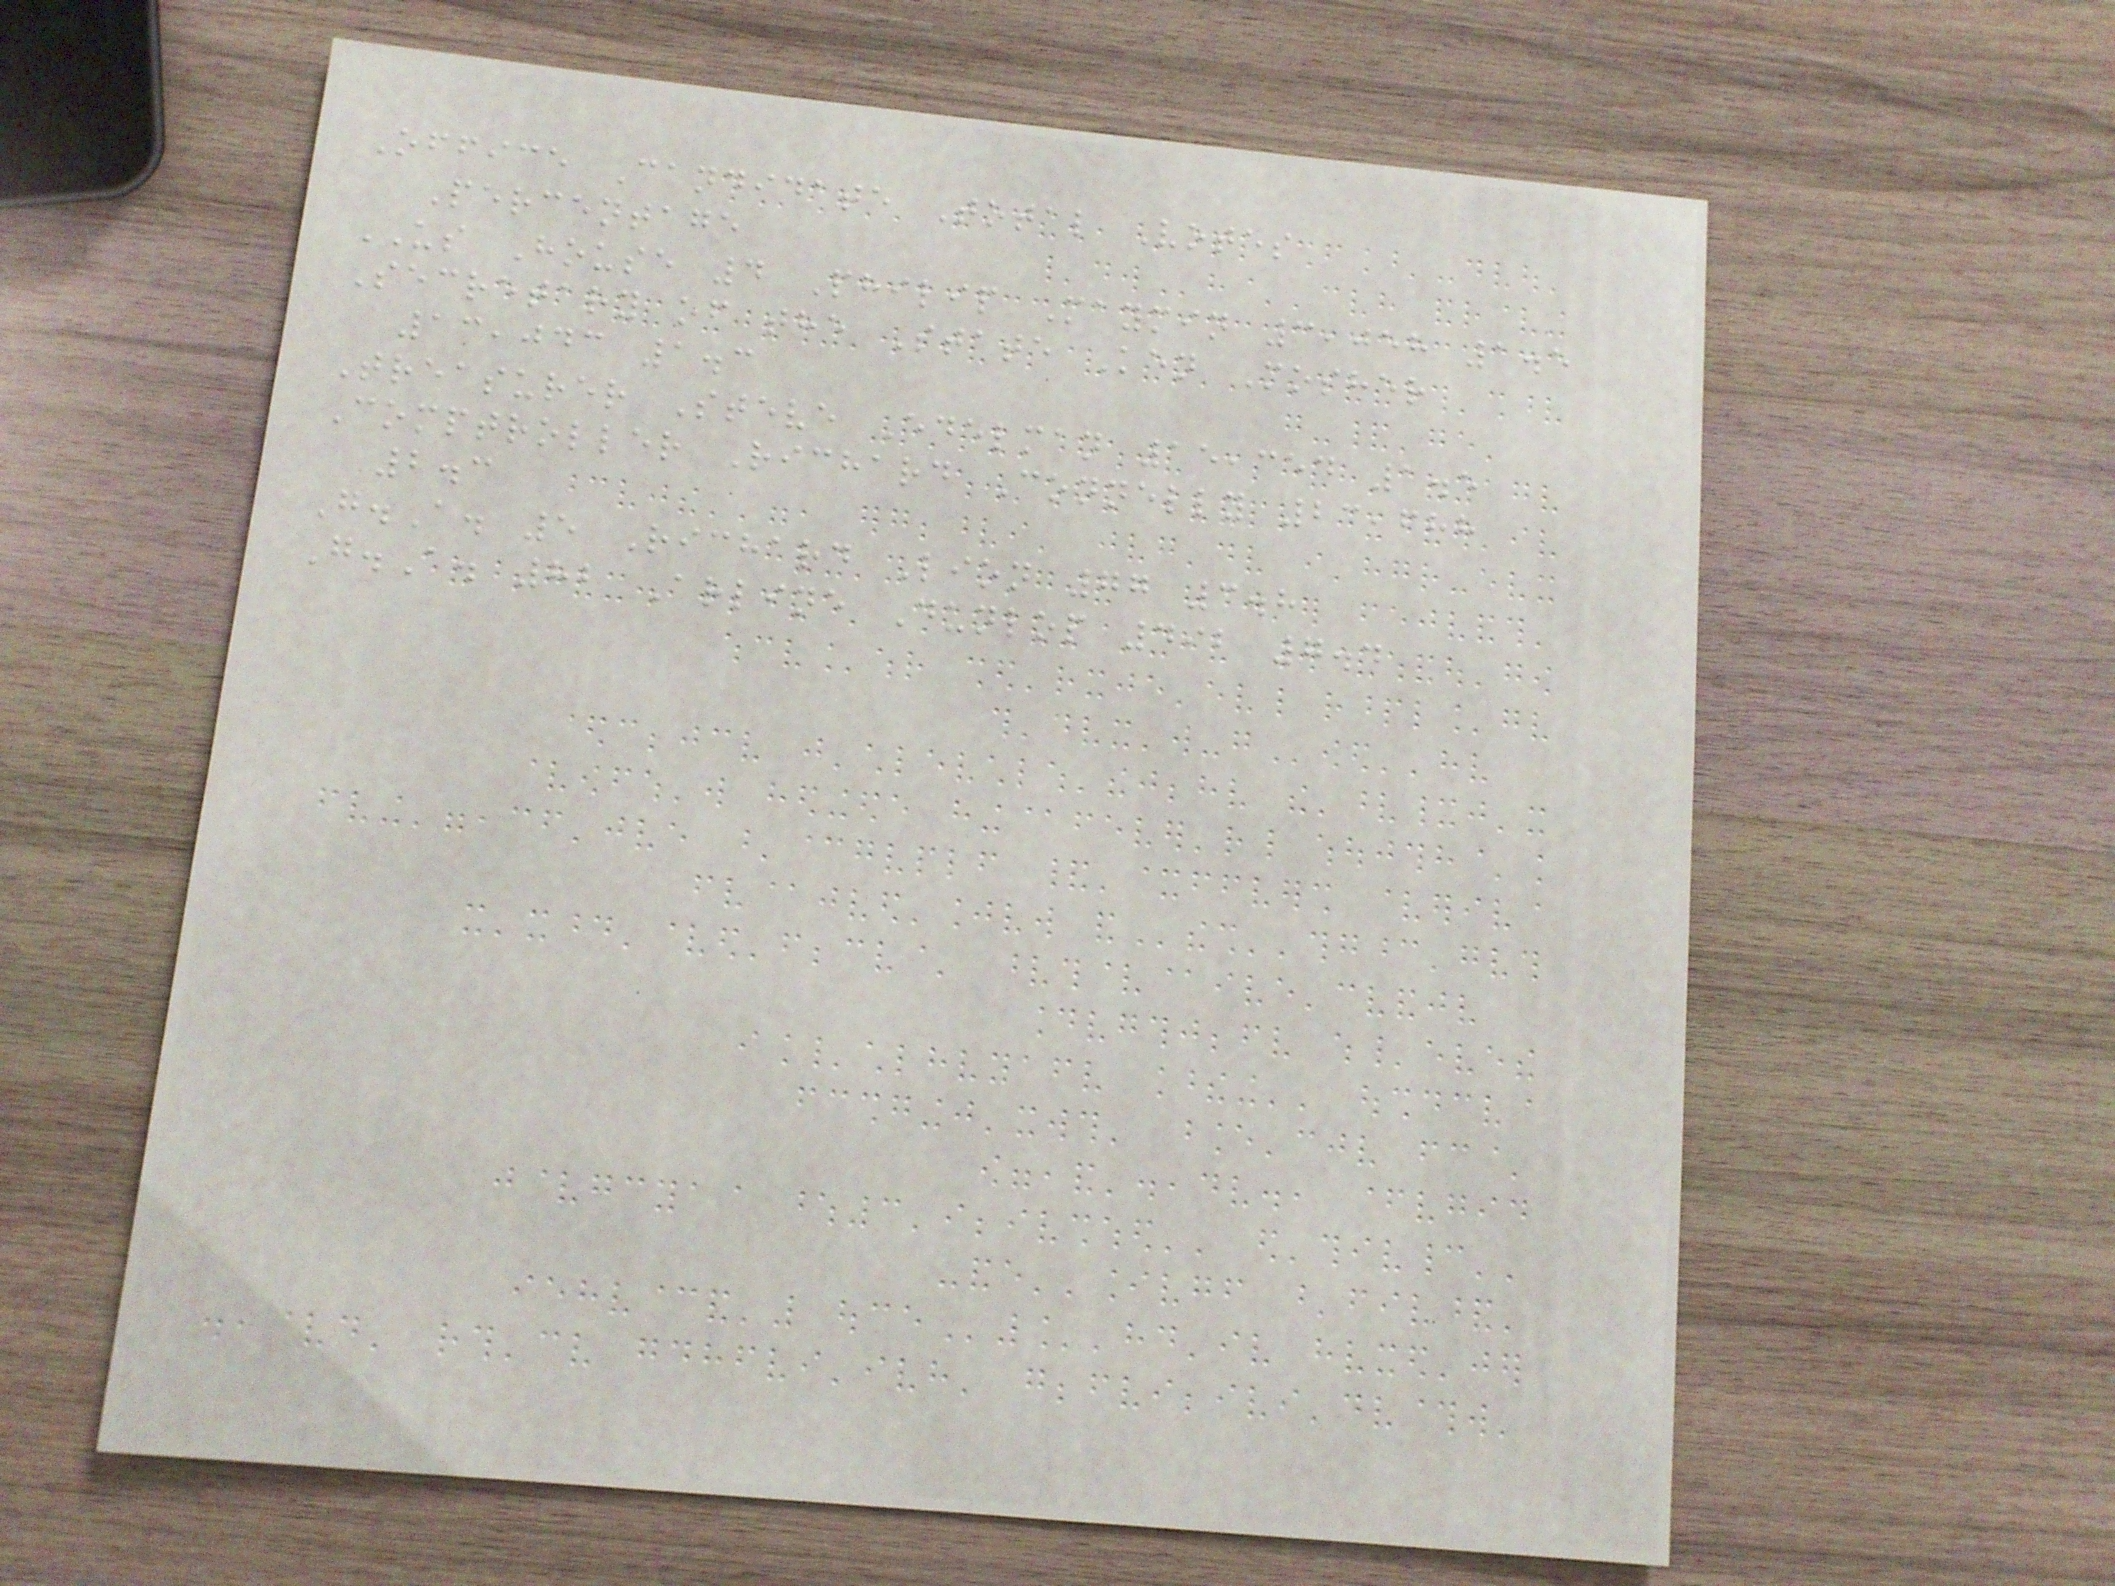Office Candidate Total Votes
Percentage
US House 4 Philip Maymin 3,058 1.5
Secretary of the State Ken Mosher
13,043 1.3
Treasurer Steve Edelman 15,354 1.5
Comptroller Richard Connelly 23,688
2.3
G.A. 5 Richard Lion 77 3.8
G.A. 82 Arline Dunlop 492 7.4
